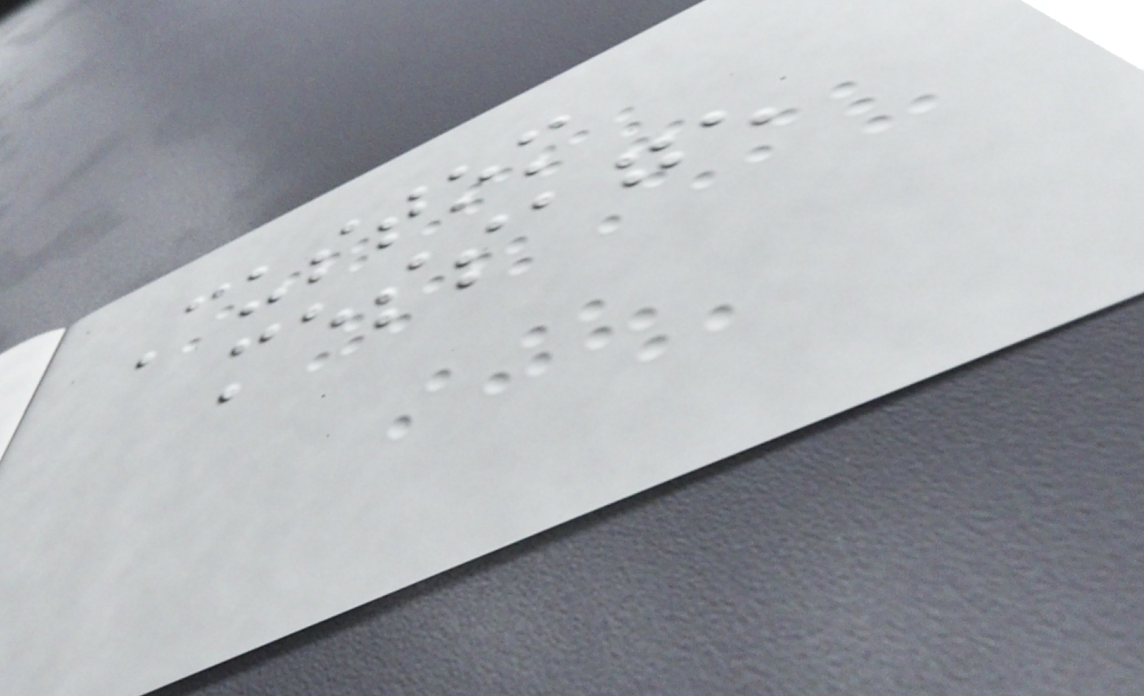Custom
message
